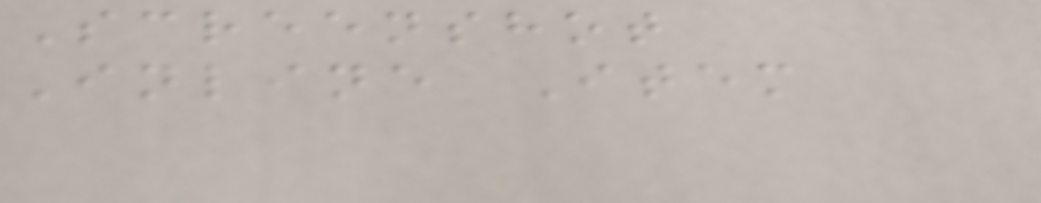Screenshot
Inline Item
